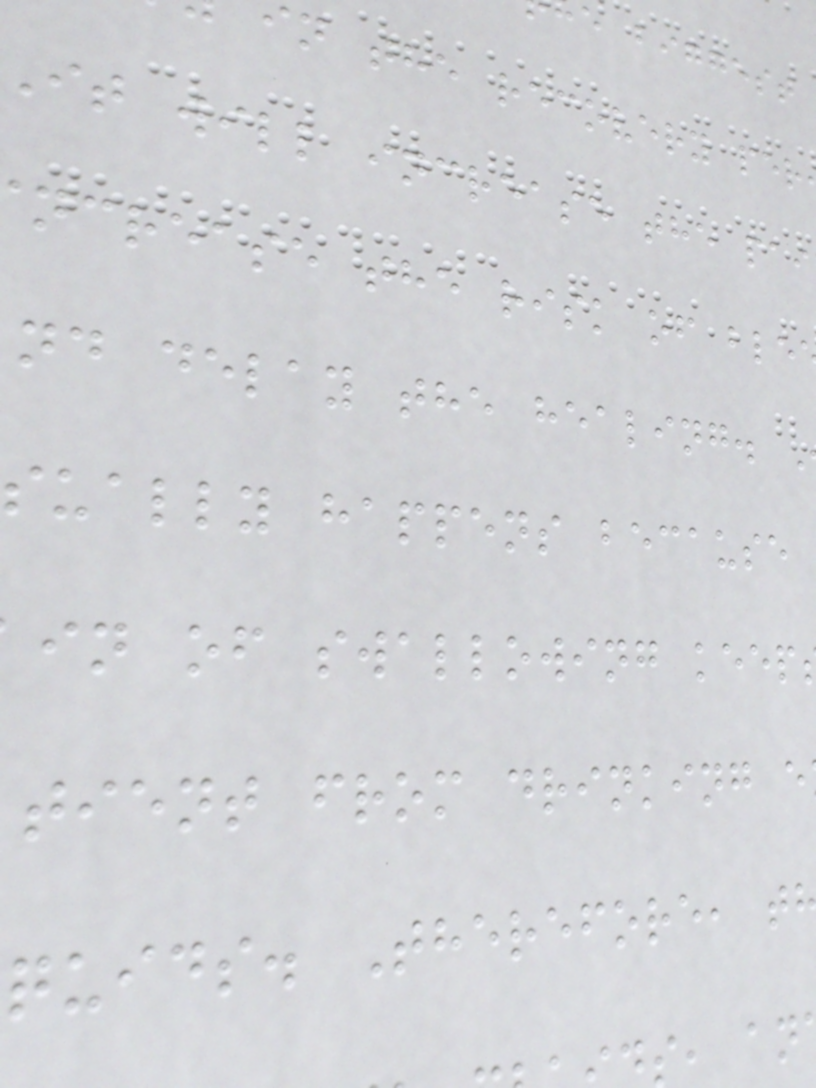e biggest
in the recovery per
it will increase the pai
ncrease the risk of ble
nd delay the healing.
sually happens because
in of swallowing keep
tient from drinking e
quids. Therefore, t
